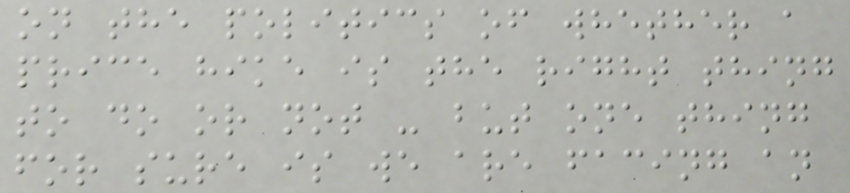on the politics of whether a
price hike is the right thing
to do or not - but one thing
for sure is we are facing an
